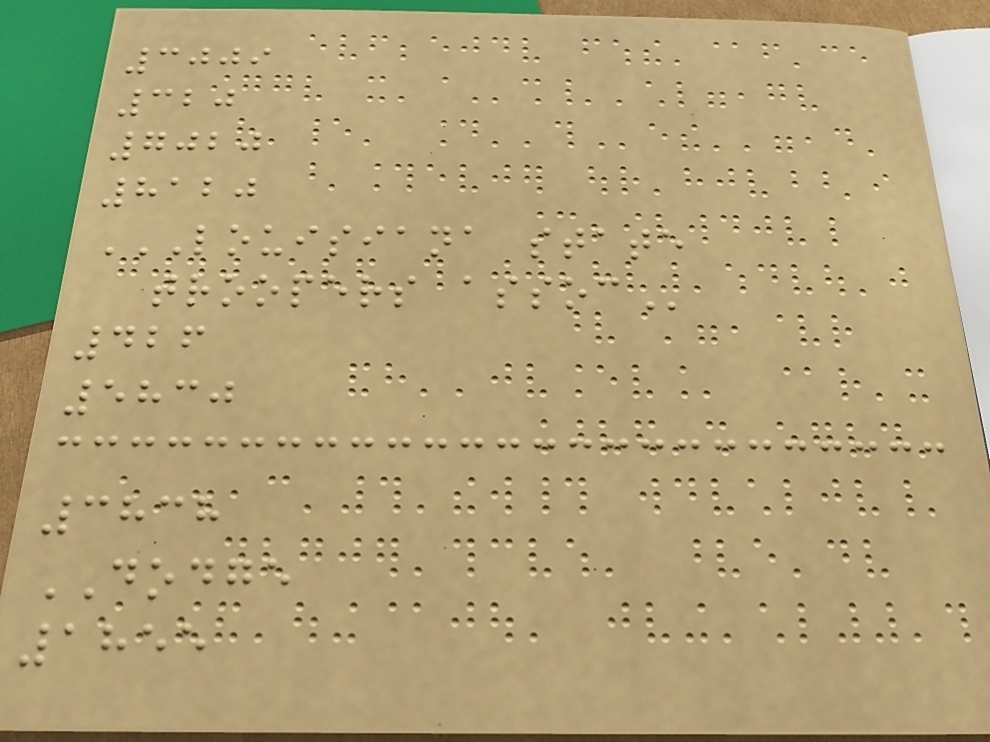3009
320
7020
8120
LOUISIANA STATE
TROOPERS ASSOC
426
5830
3838
DODGE
1855
